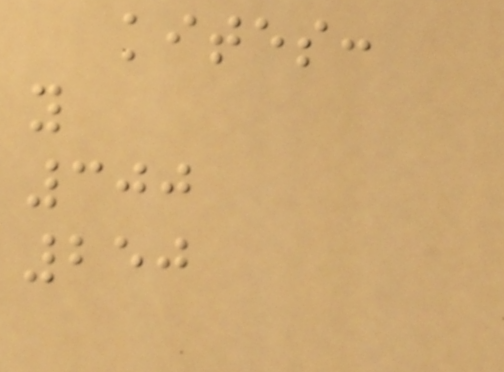kites:
y
300
250
